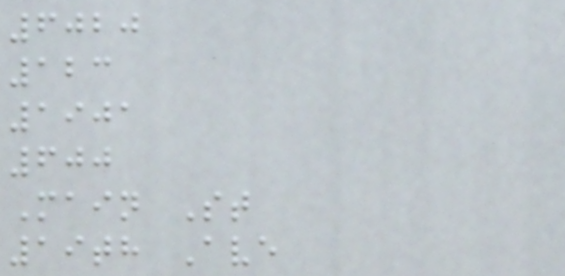6020
123
1901
600
Main St
19th Ave
